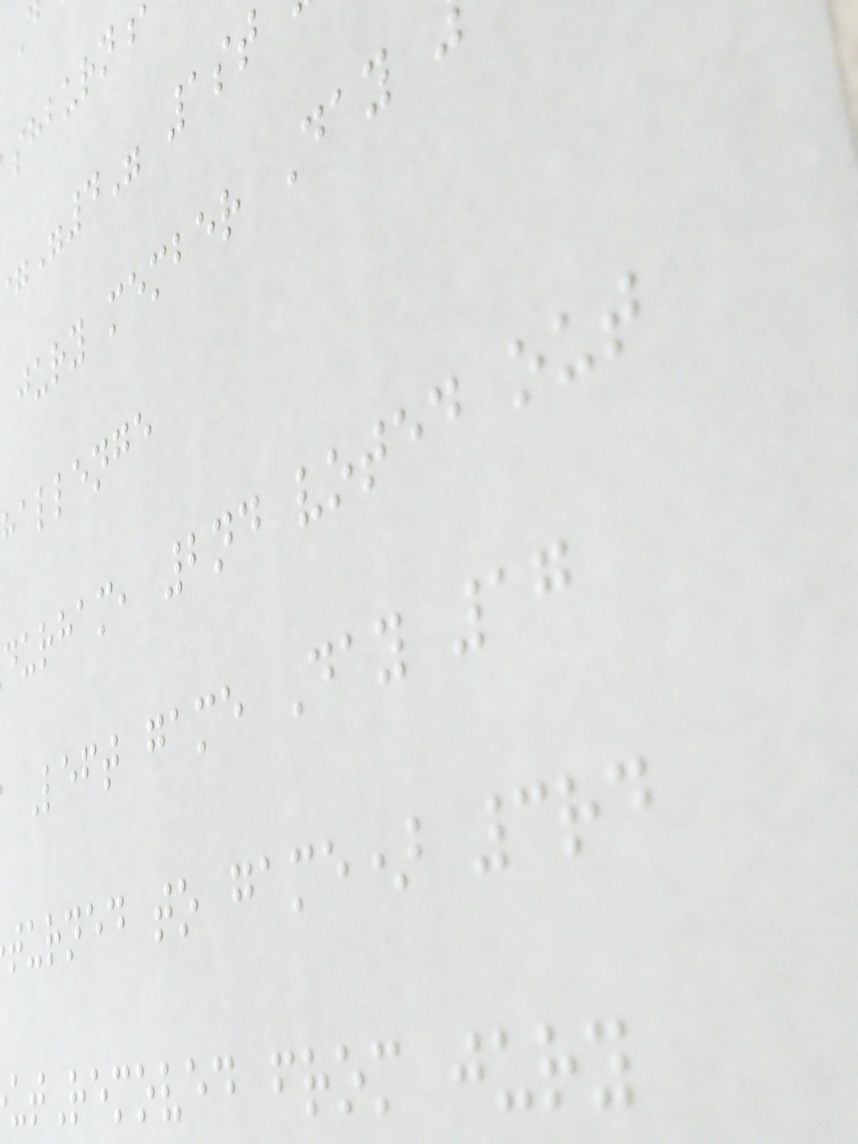4" 1st
jury member Day
hallenge
durham, 2nd voted out
Left game Day 17
turned to game) 3rd
utRemoved from jury
